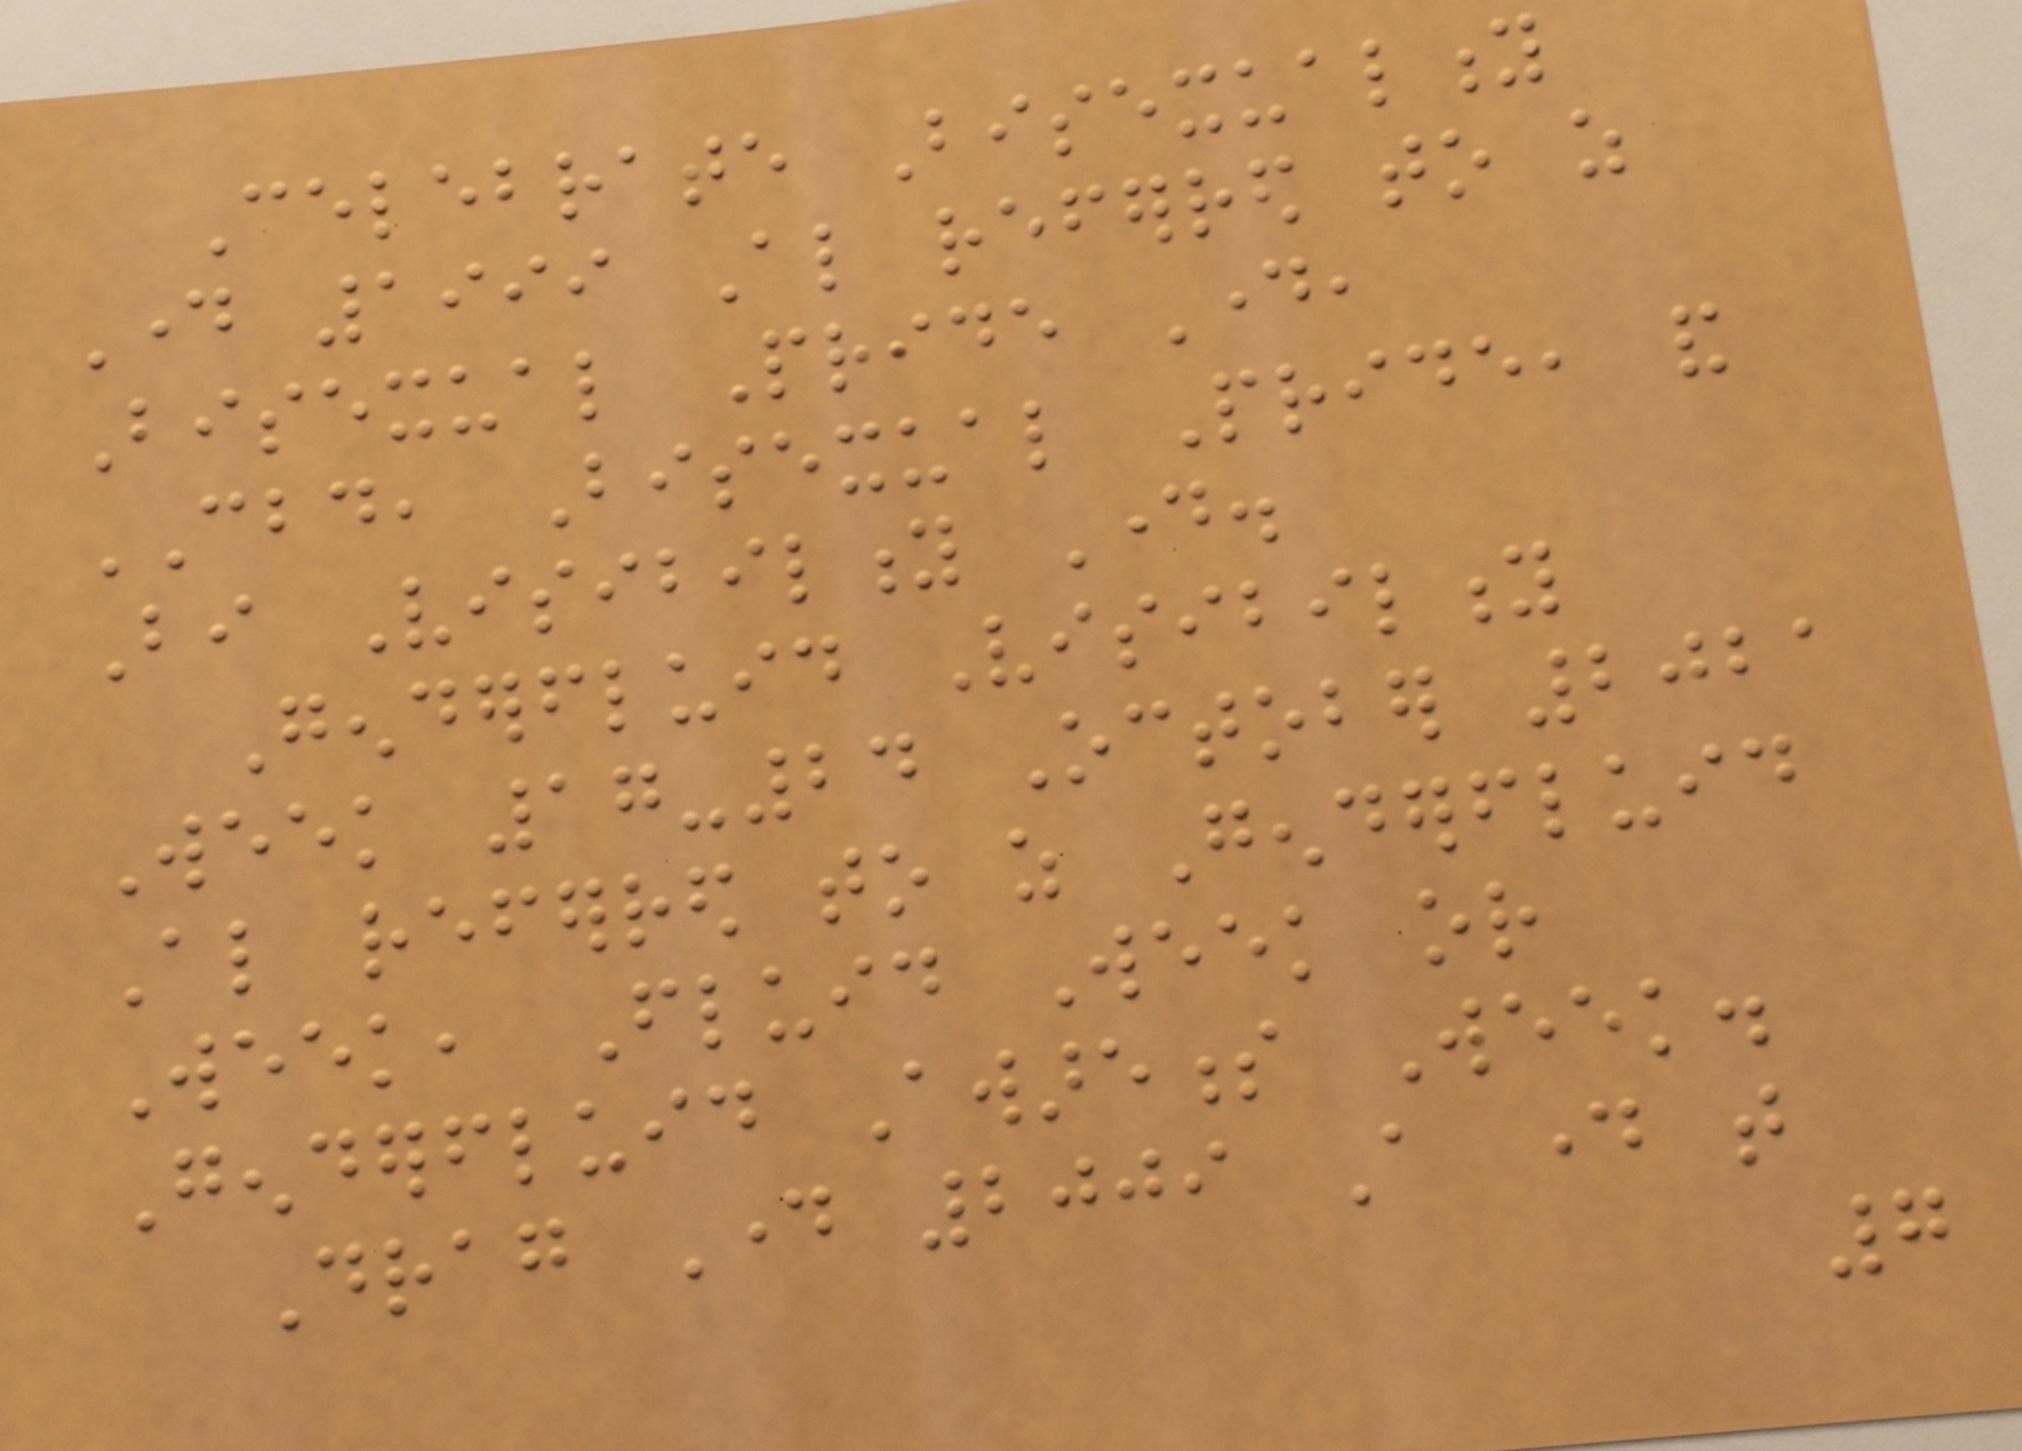Celebrate Bisexuality
Day 1999 Also referred to as
Bisexual Pride Day,
CBD, Bisexual Pride, and
Bi Visibility Day.
Genderfluid Visibility
Week 17-24 October 2021
Also referred to as Genderfluid
Week, Fluid Week or
Genderfluid Awareness Week.
Drag Day 2009 A day that
7
